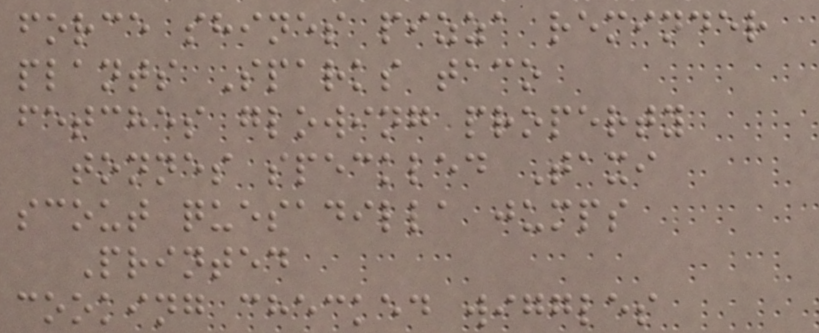force shines pizza reminder
plants Sparks taco
fetches glowing property
tonnes speckled Taxi
scout quesadilla jumps
Printed
cooking checked wiggles
